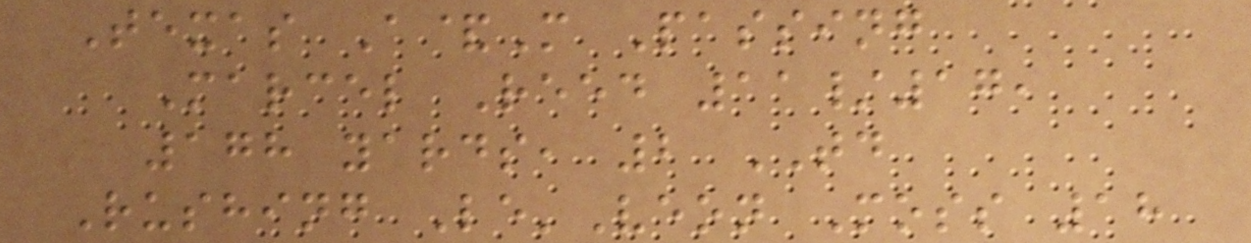Texas A&M Passing
Marcel Reed 11/17,
178 yards, 2 TD
Rushing Le'Veon Moss 18
